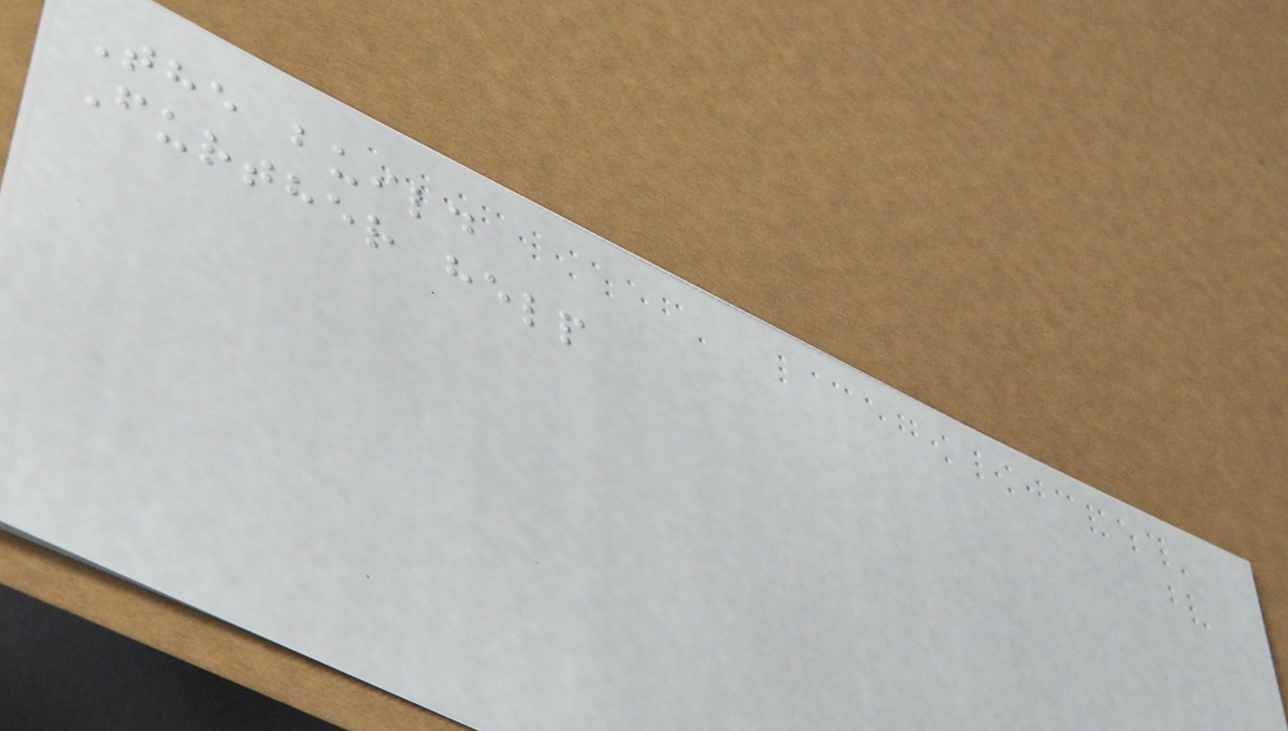The build
Further help
